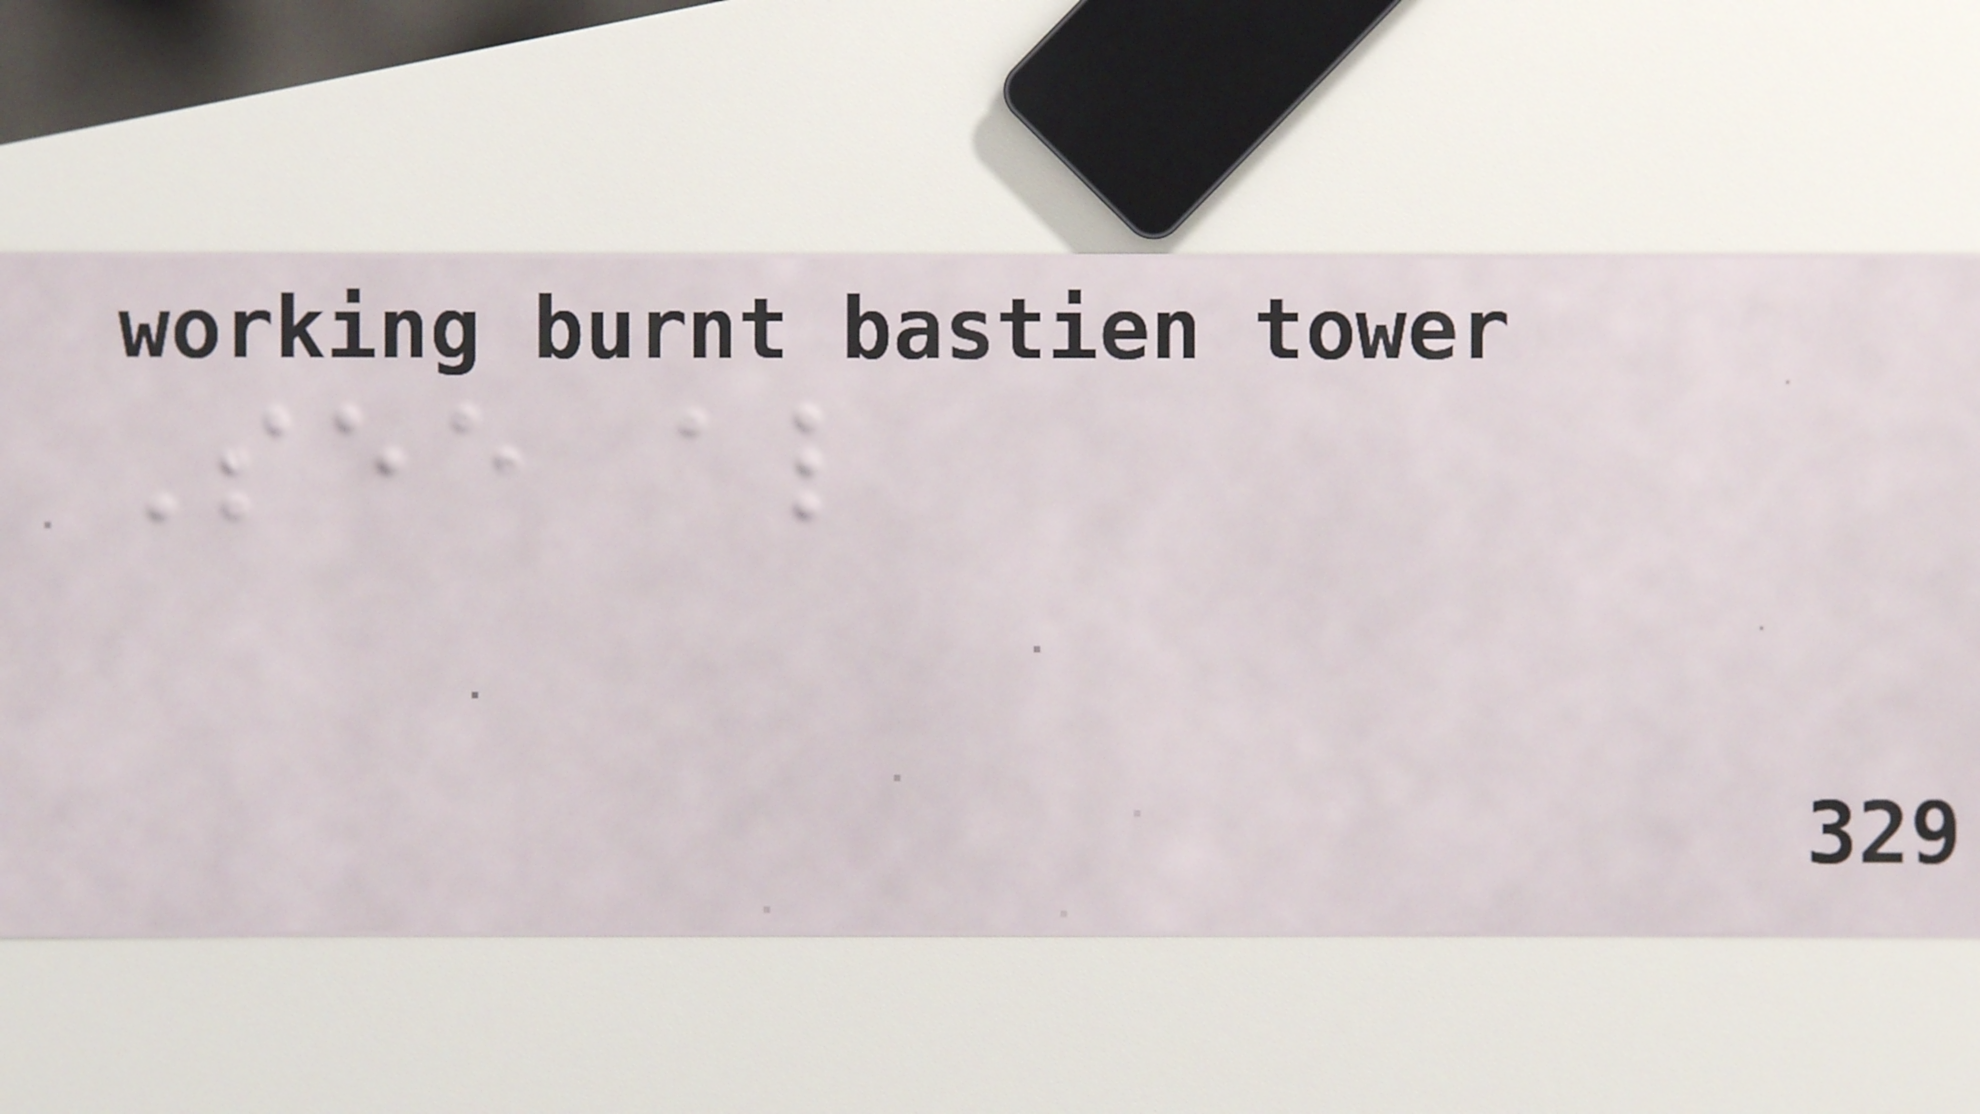See also
